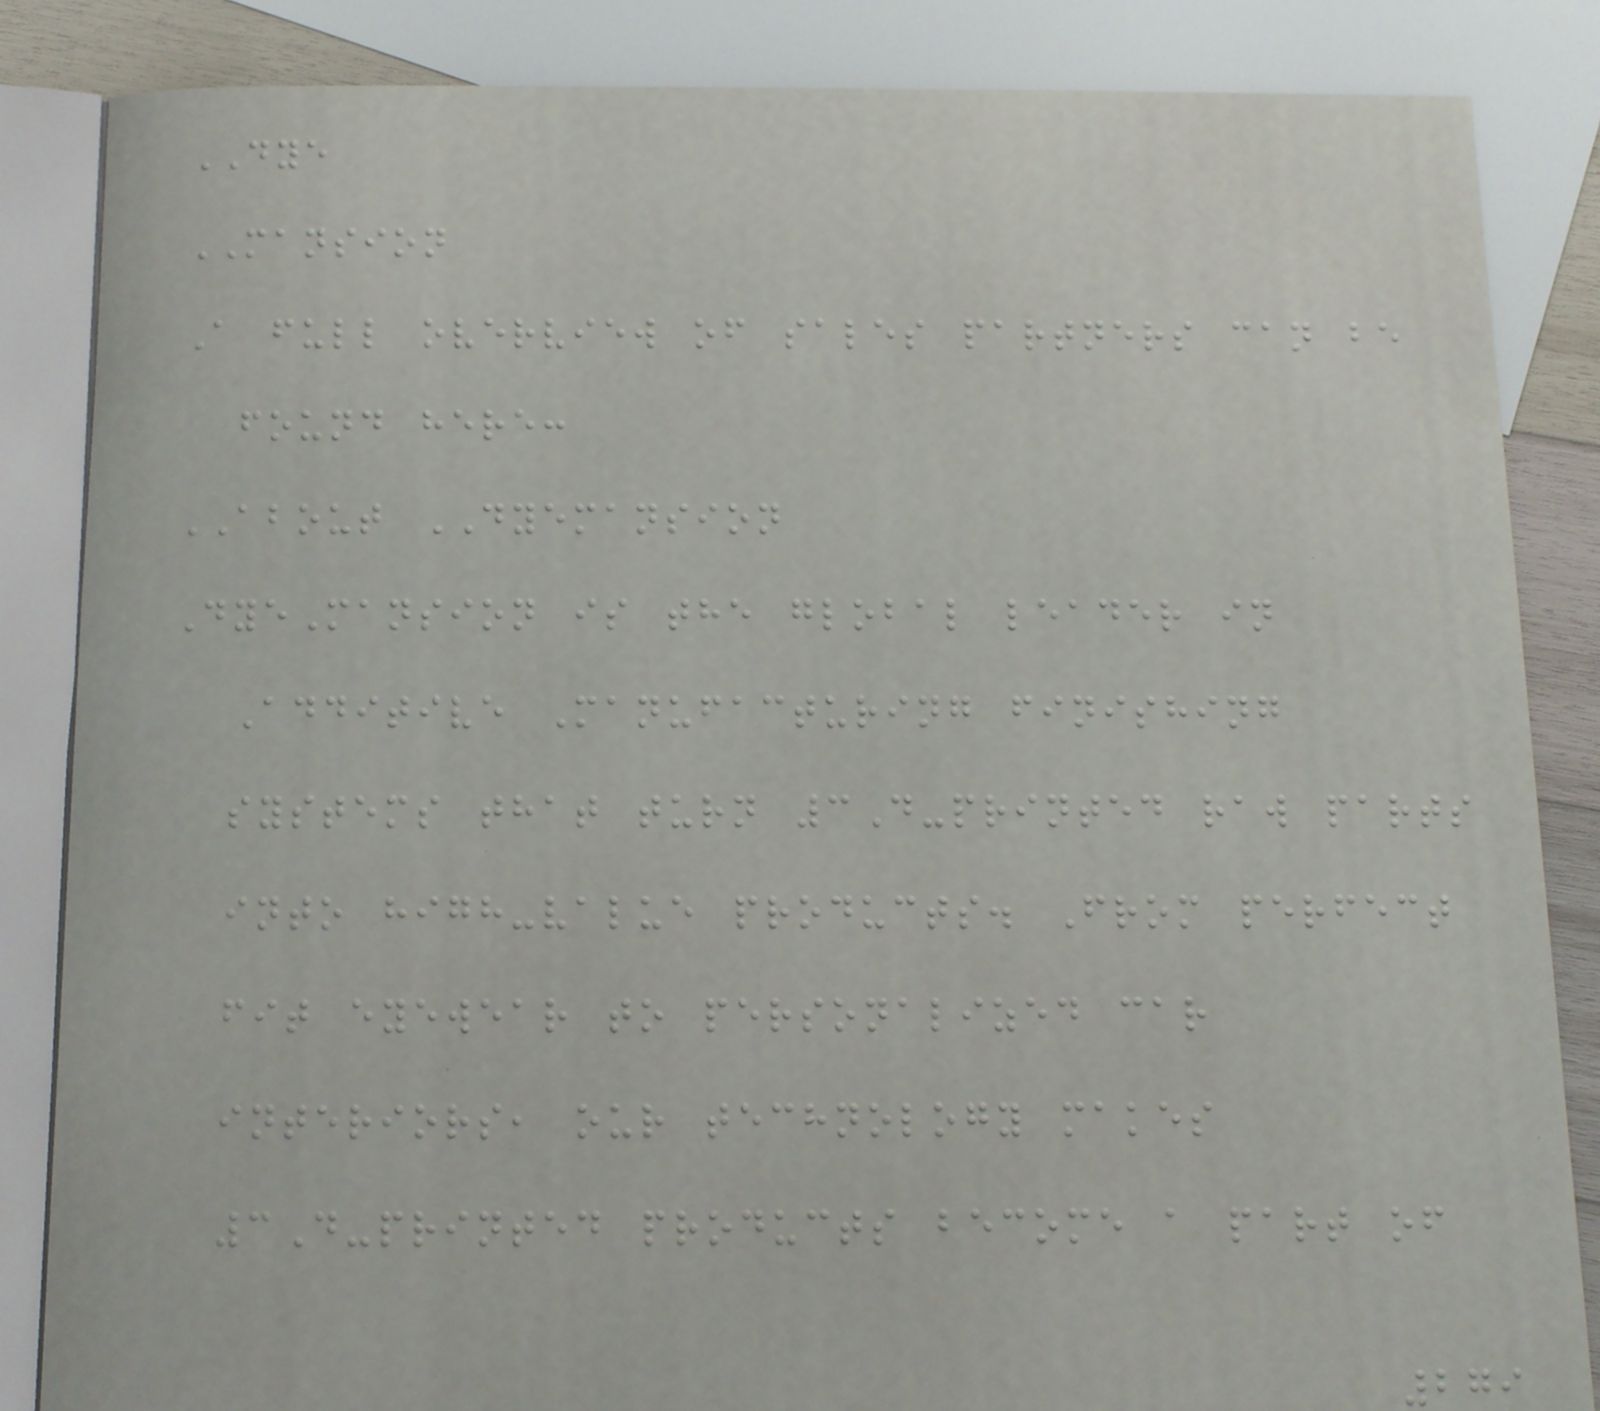DYE
MANSION
A full overview of sales partners can be
found here:
ABOUT DYEMANSION
DyeMansion is the global leader in
Additive Manufacturing finishing
systems that turn 3D-printed raw parts
into high-value products. From perfect
fit eyewear to personalized car
interiors, our technology makes
3D-printed products become a part of
279
